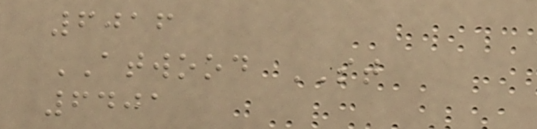6016
ATWOOD ST
6401
